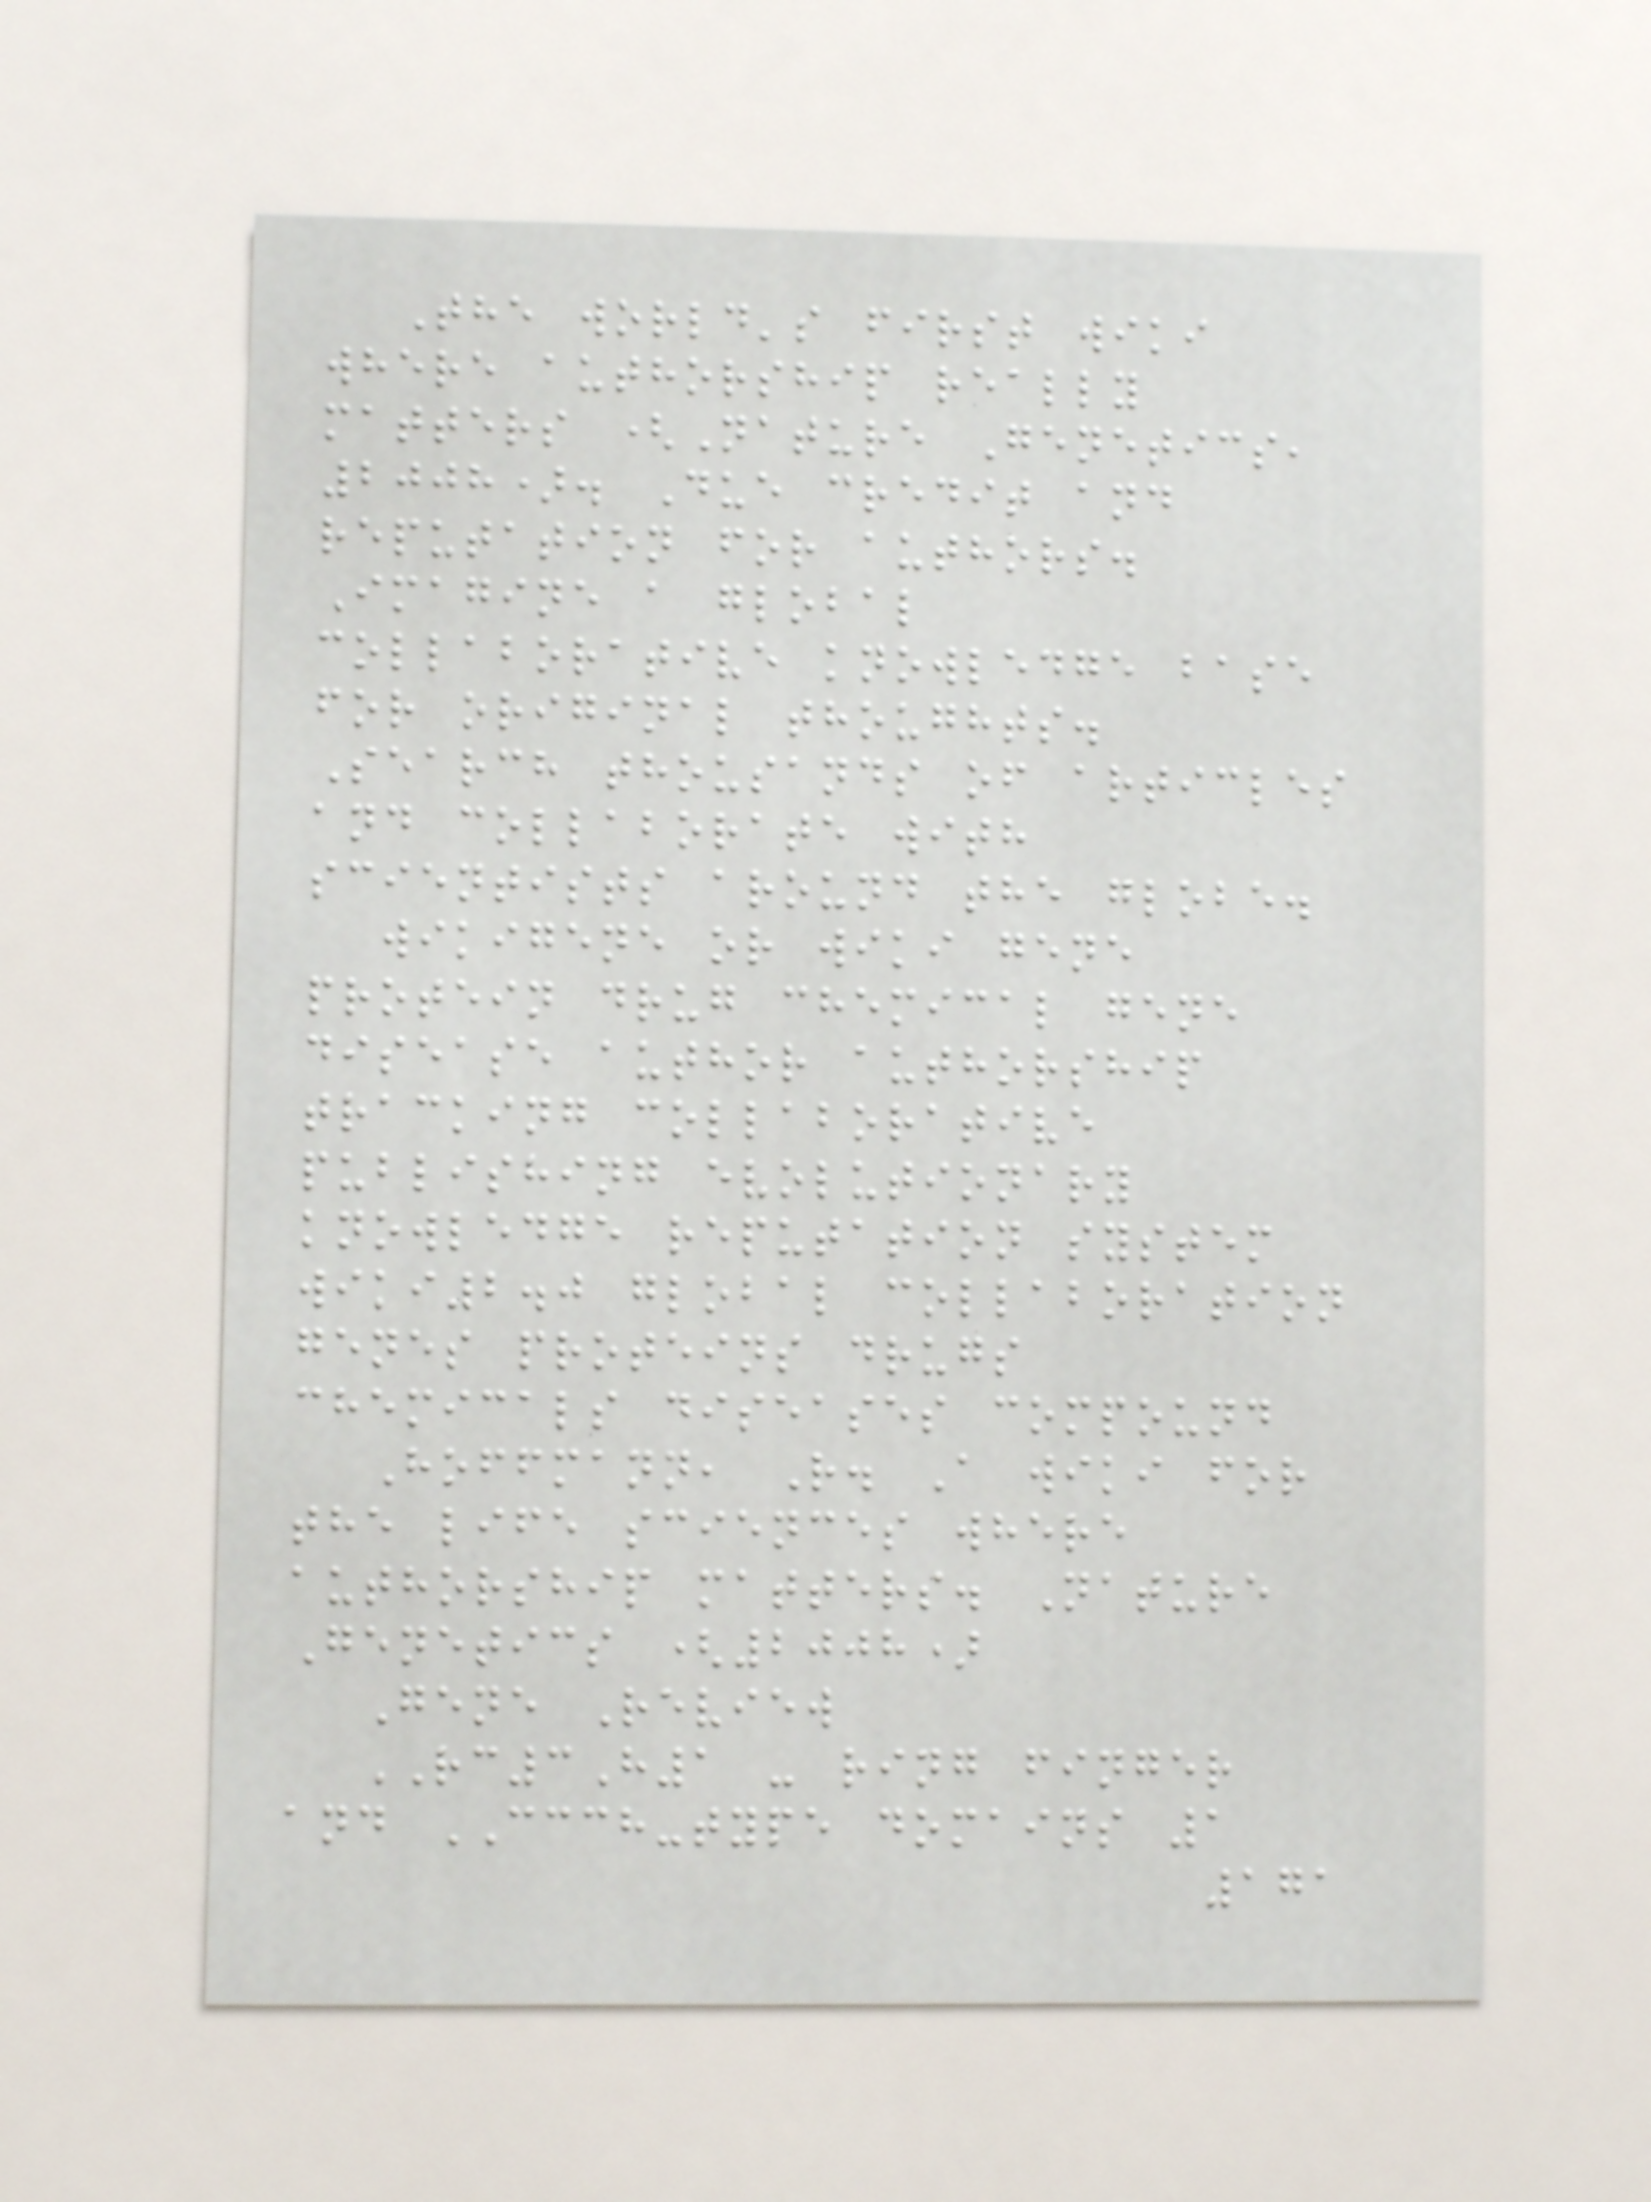The world's first wiki
where authorship really
matters (Nature Genetics,
2008). Due credit and
reputation for authors.
Imagine a global
collaborative knowledge base
for original thoughts.
Search thousands of articles
and collaborate with
scientists around the globe.
wikigene or wiki gene
protein drug chemical gene
disease author authorship
tracking collaborative
publishing evolutionary
knowledge reputation system
wiki2.0 global collaboration
genes proteins drugs
chemicals diseases compound
Hoffmann, R. A wiki for
the life sciences where
authorship matters. Nature
Genetics (2008)
Gene Review
RC3H1 - ring finger
and CCCH-type domains 1
171
